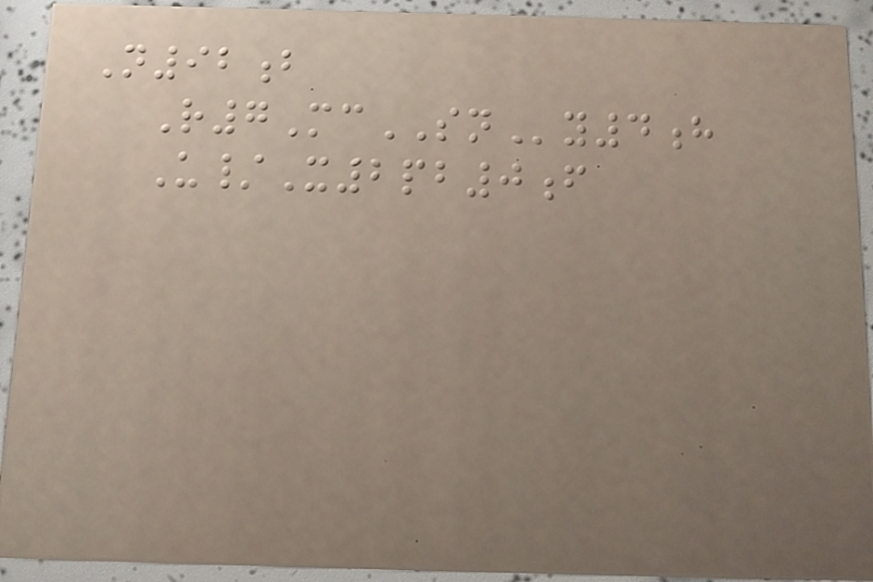N92b
R7McSNy4h
U/X2pb0f
